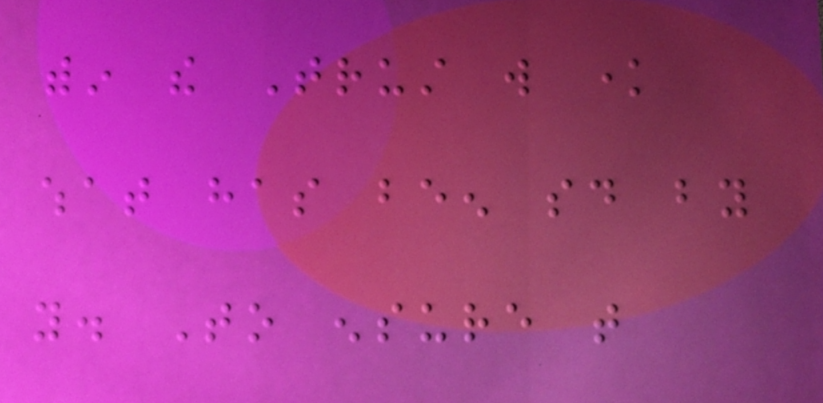within the Trust will know
what has been said by
you. To ensure that
